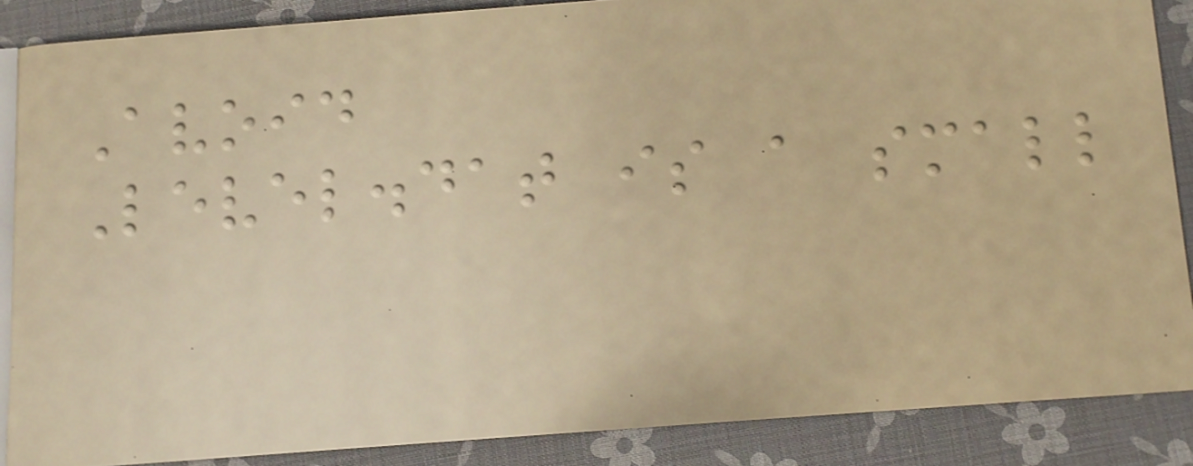Avoid
Level.dat is a small
